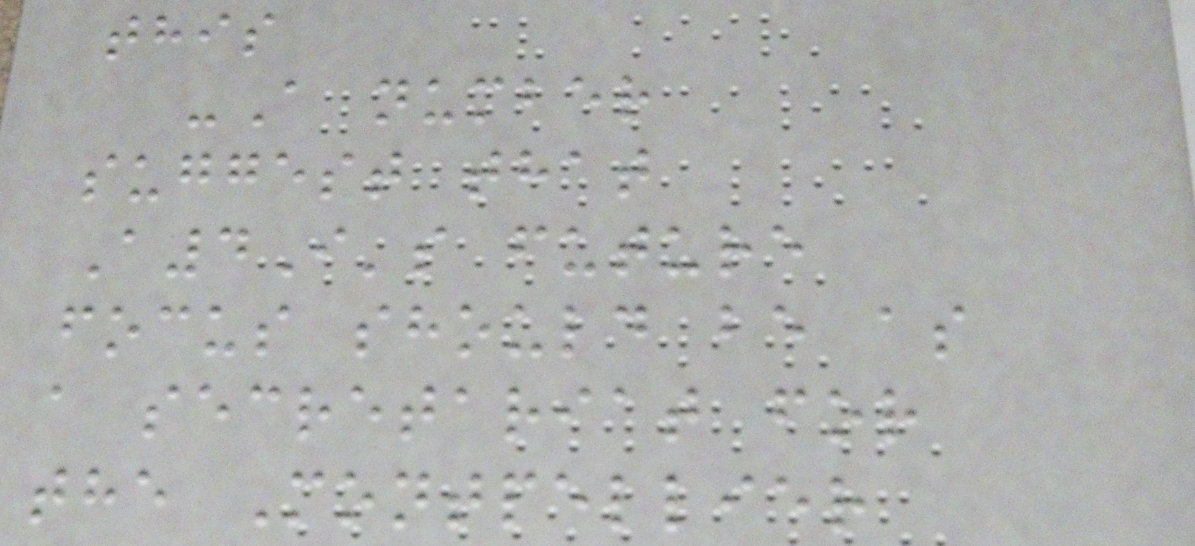this
-A number
suggest that
A4I's future
focus should be as
a secretariat for
the Montpellier
